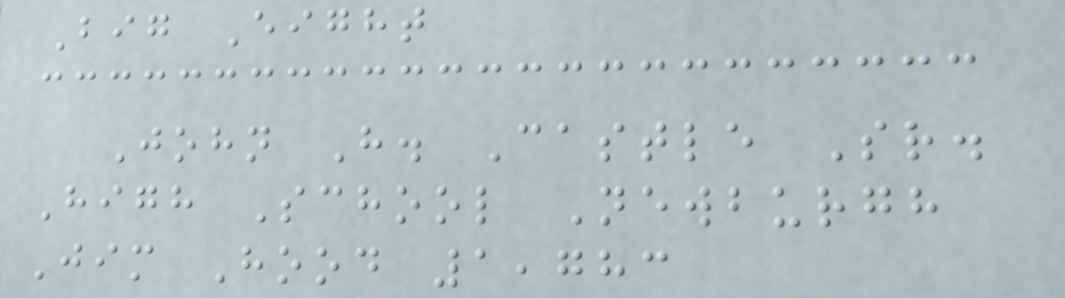Big Eight
John H. Castle Sr.
High School Newburgh
Jim Hood 1,783
